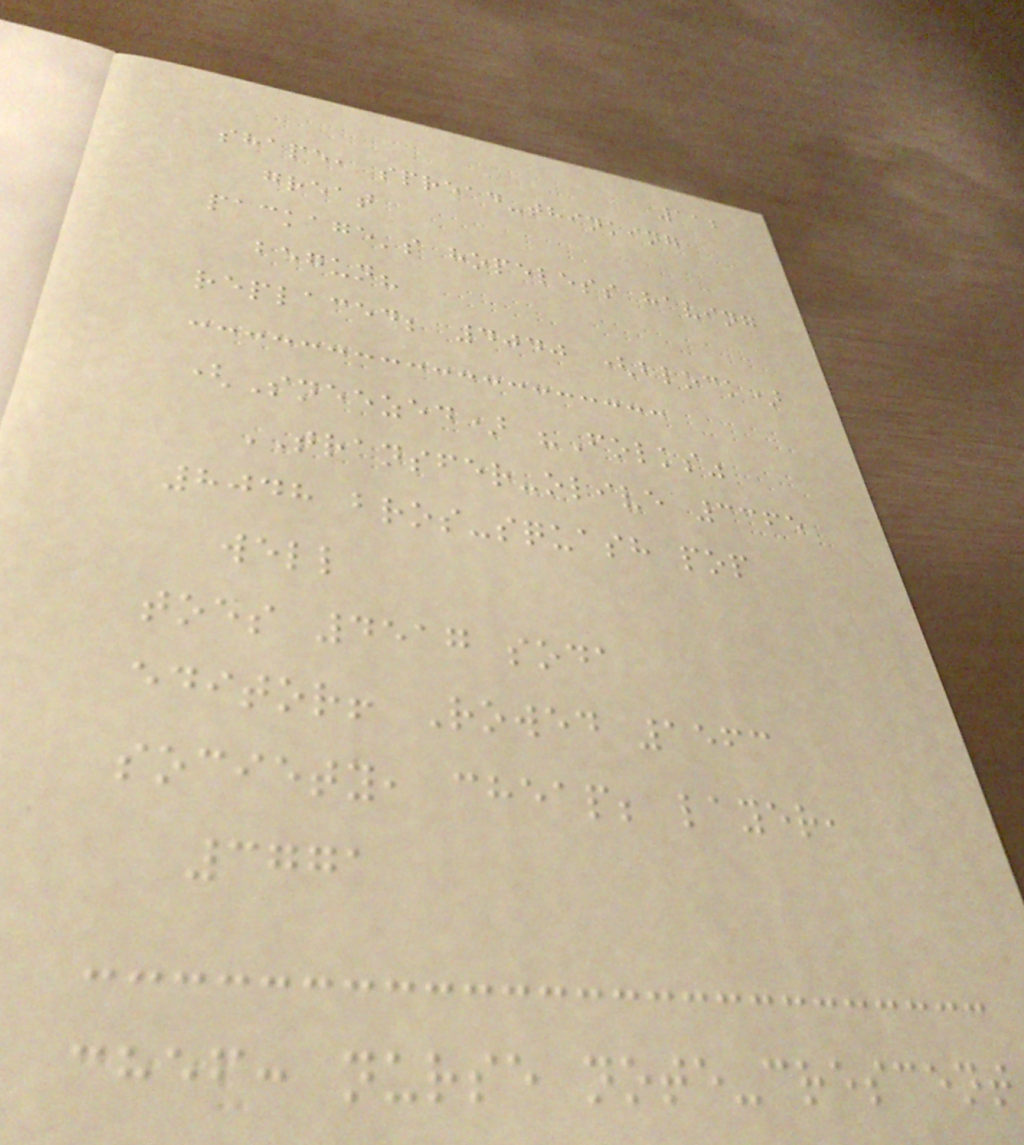112
shape, spread-thinking
great
package's hopeless having
begun?
replaced; 4040 (block)
(Sneezed) "Folks"
TRANSFER-olive 3365
8048 bros-squash pop
well
toes 4517 soda
editor! Rowed 1563
society, cheap; layer,
3771
chef: nurse note-crescent
